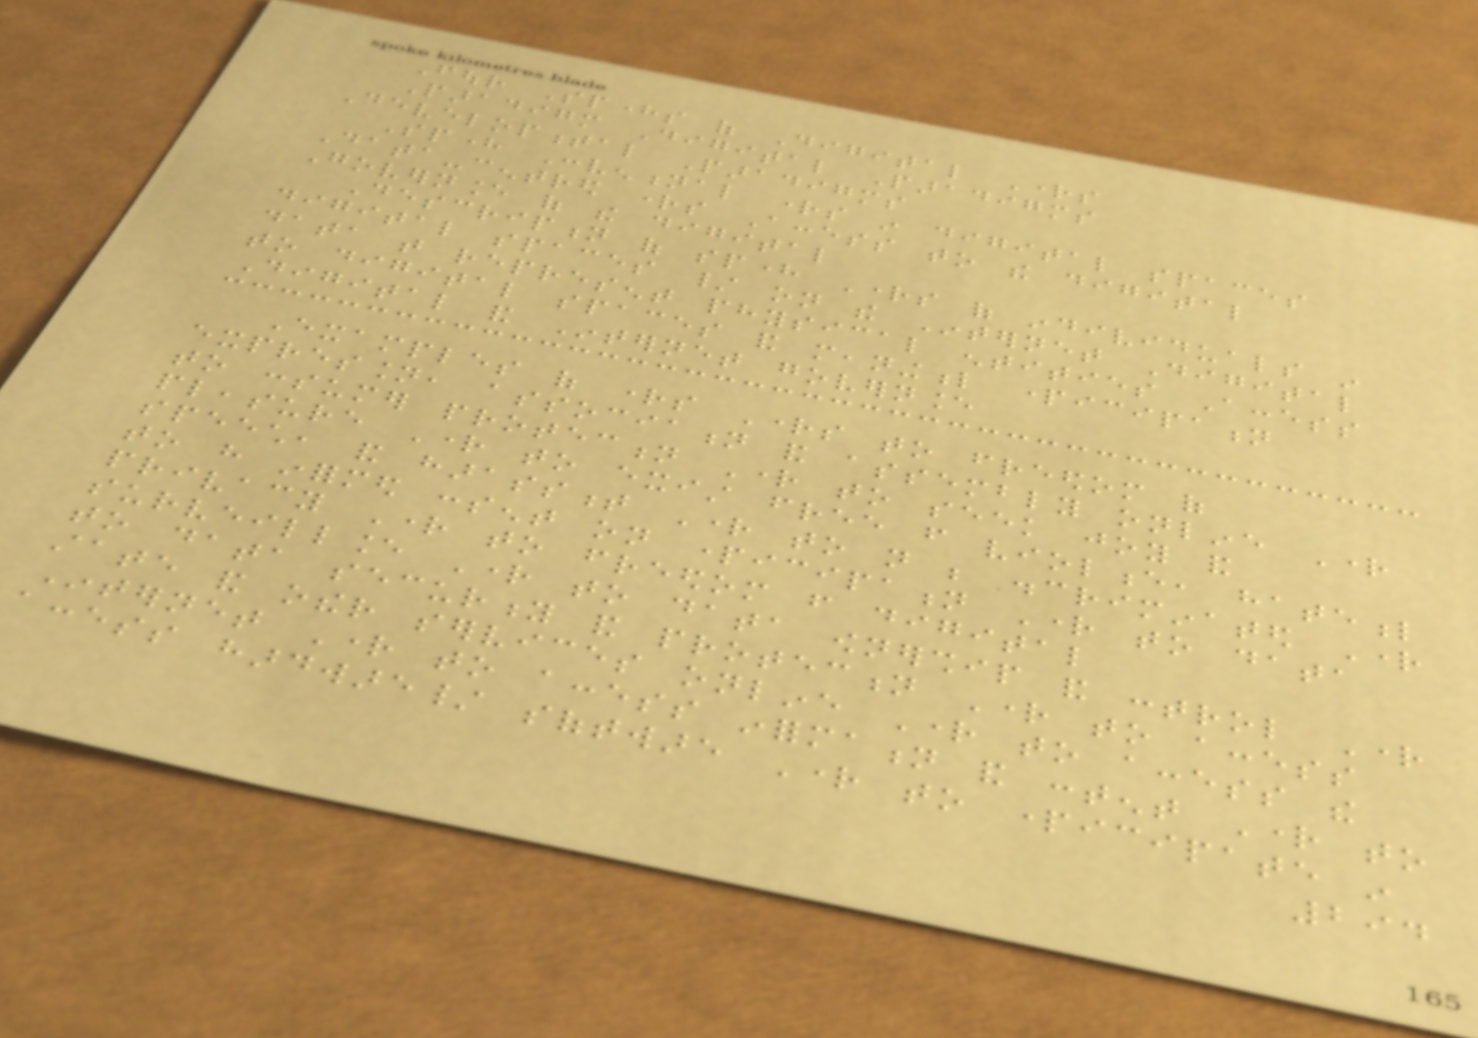Four Spheres of Digital Rights
Paradigm Digital Paradigms
Developmental Paradigms
Sphere Conventional rights in digital spaces
Data-centred rights Access to the digital
Governance of the digital
Description of sphere Rights of individuals in
digital spaces / on the Internet Digital
data that represent physical entities Access
to digital spaces and meaningful participation
Digital and Internet governance
Examples of rights Rights to freedom of
expression, association and assembly online Right
to consumer protection Right to seek joy and
pleasure Right to exist free from violence, hateful
speech, and harassment Right to not be discriminated Right
to have informed consent on participation Right to data
privacy Right to freedom from digital
surveillance Right to data ownership and control Right
to data security and protection Right to access
state and other services online Right to access the
Internet Right to access information and content Right to
access hardware/ software Right to participate in
294
